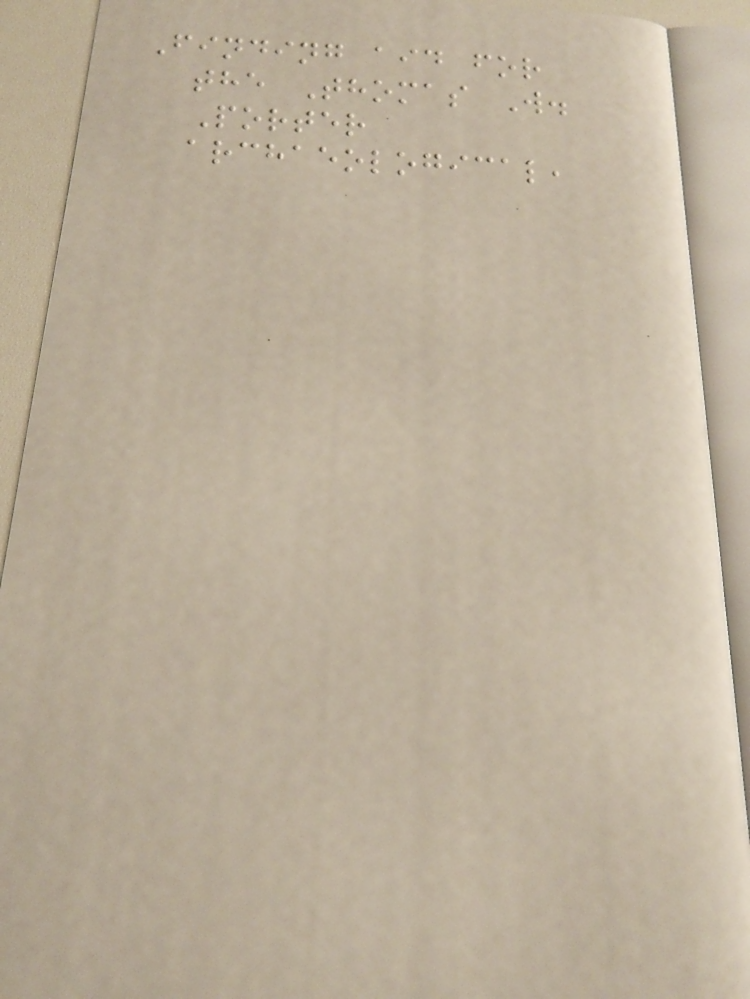Finding aid for
the Thomas W.
Porter
archaeological,
